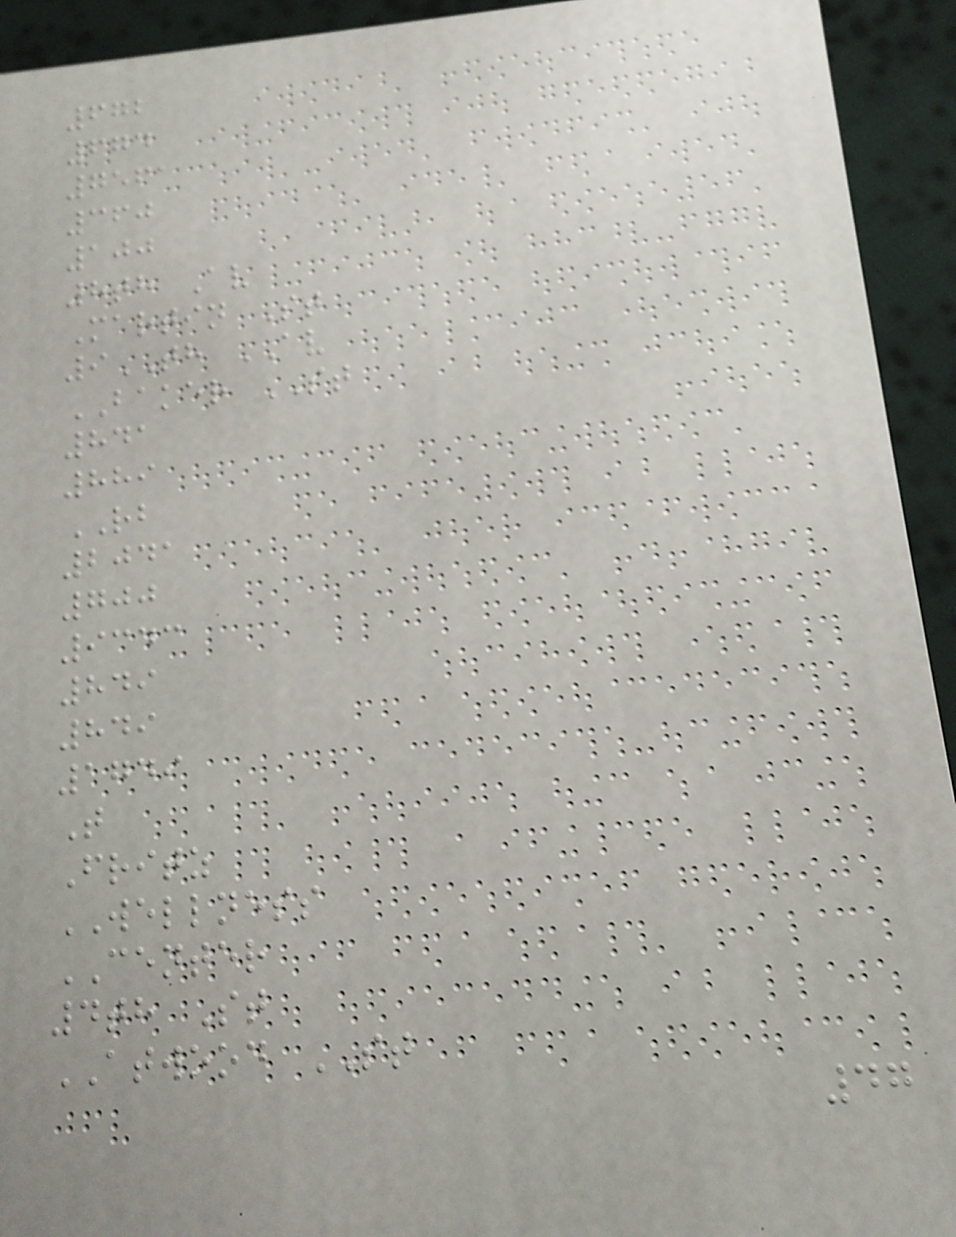672
674
7561
360
100
8th Av
Martin St
9TH AV
BAKER ST
841
889
RB
2041
700
9343
849
849
1749
T
Fritz
WELLNESS
CENTER
4th St
ATWOOD ST
47
